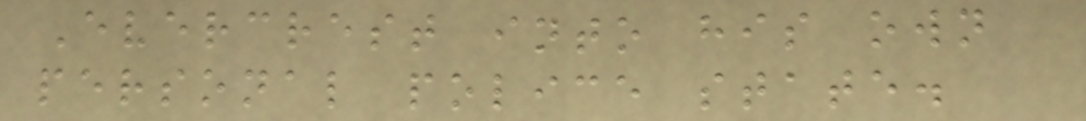Evercrest into his own
personal police state.
